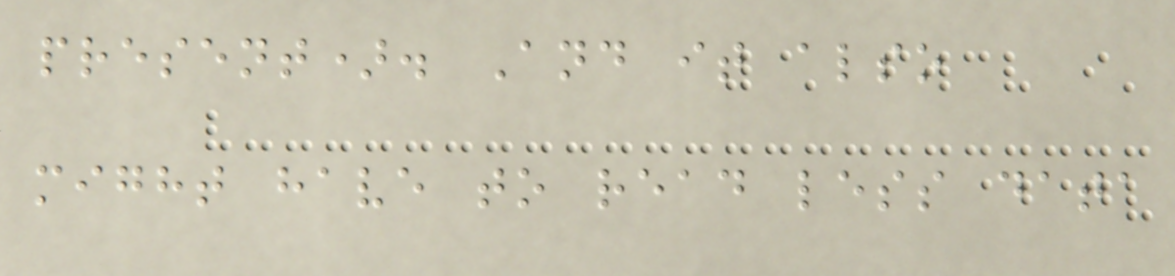present). And it also
might have to read less data
